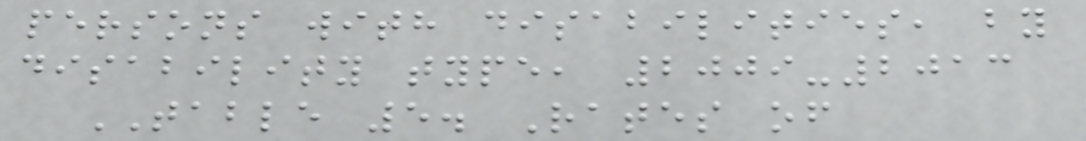persons with disabilities, by
disability type, 2009-2013
TABLE 5. Rates of
